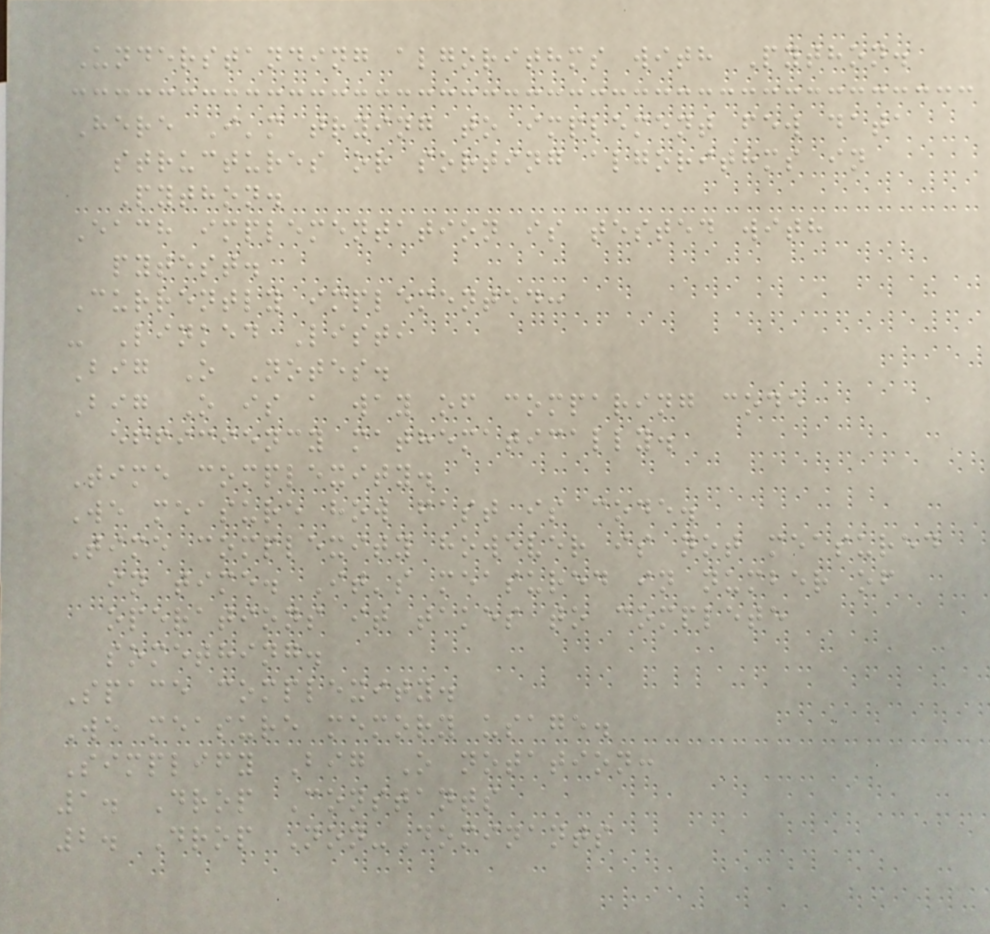Understanding algorithms with Python.
Here I'm trying to implement few data
structures or sorting algorithms in
Python.
Each implementation is tested with
pytest.
Currently implemented:
- Linked List,
Big O Notes.
Big O is a way of comparing code
efficiency mathematically.
Time complexity.
We measure how fast is code.
Time complexity however is not measured
in time. It's measured in number of
operations it takes to complete
something.
Space complexity.
We measure memory usage.
Simplify Big O notation:
1. Drop Constants
2. Drop Non-Dominants
